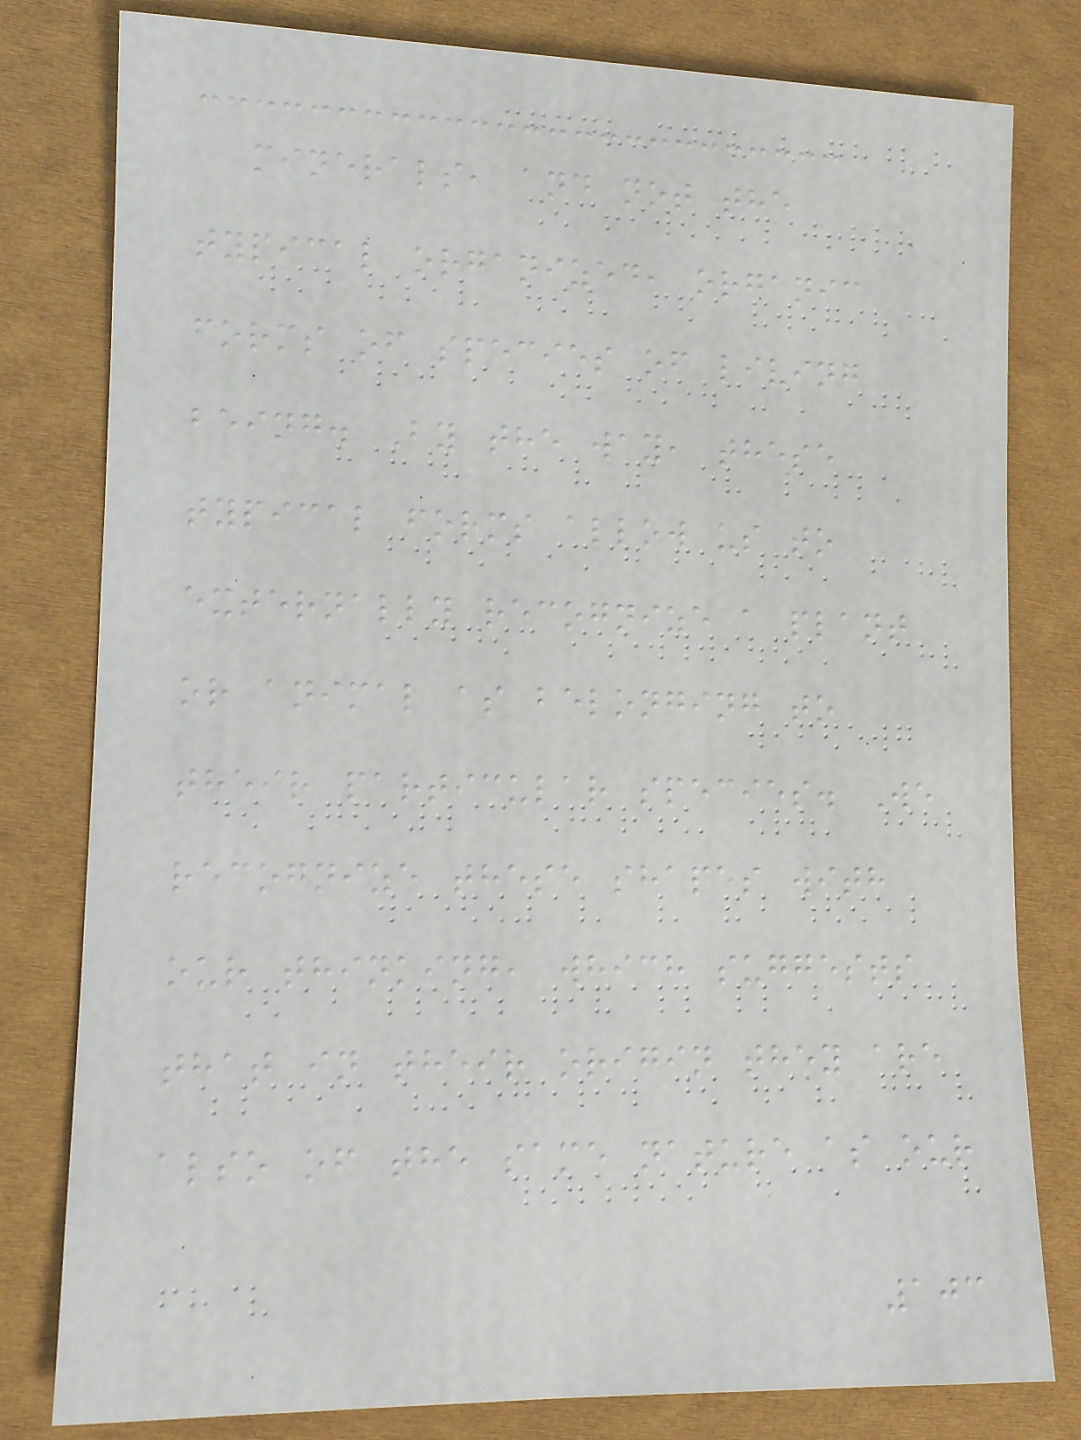minerals, and not the
typical organized, organic
forms of species of living
being. By the way, these
typical forms allow us to
externally recognize a plant
or animal as belonging to
their particular species. We
recognize these shapes with
our thinking, which suggests
that in their origin they are
also of the same nature as our
103
